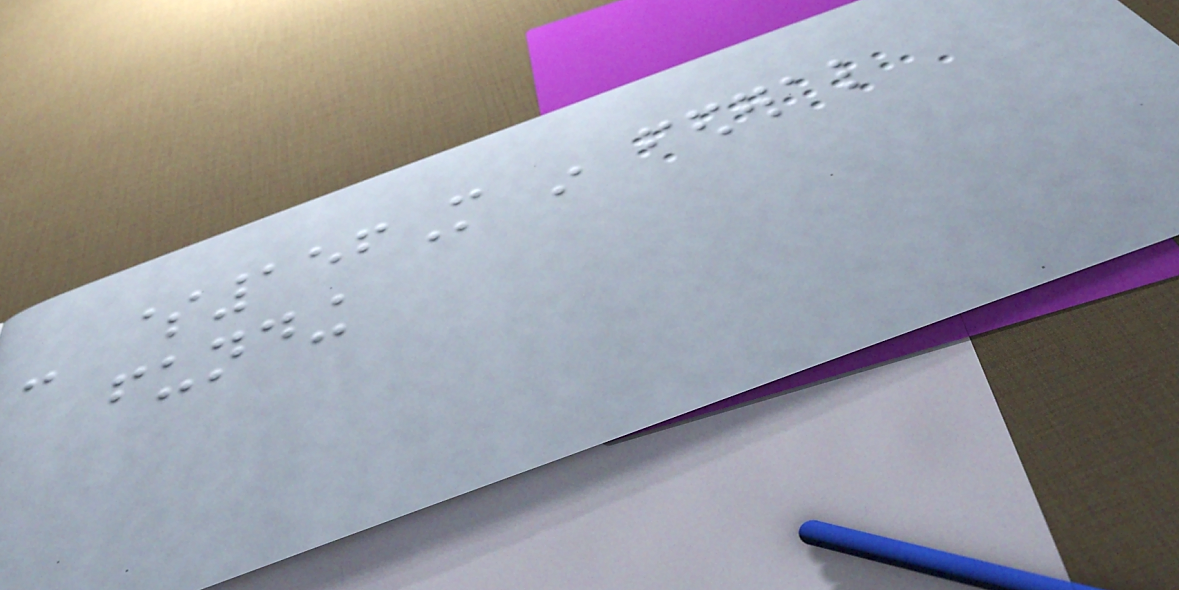- $156M in federal
funding
